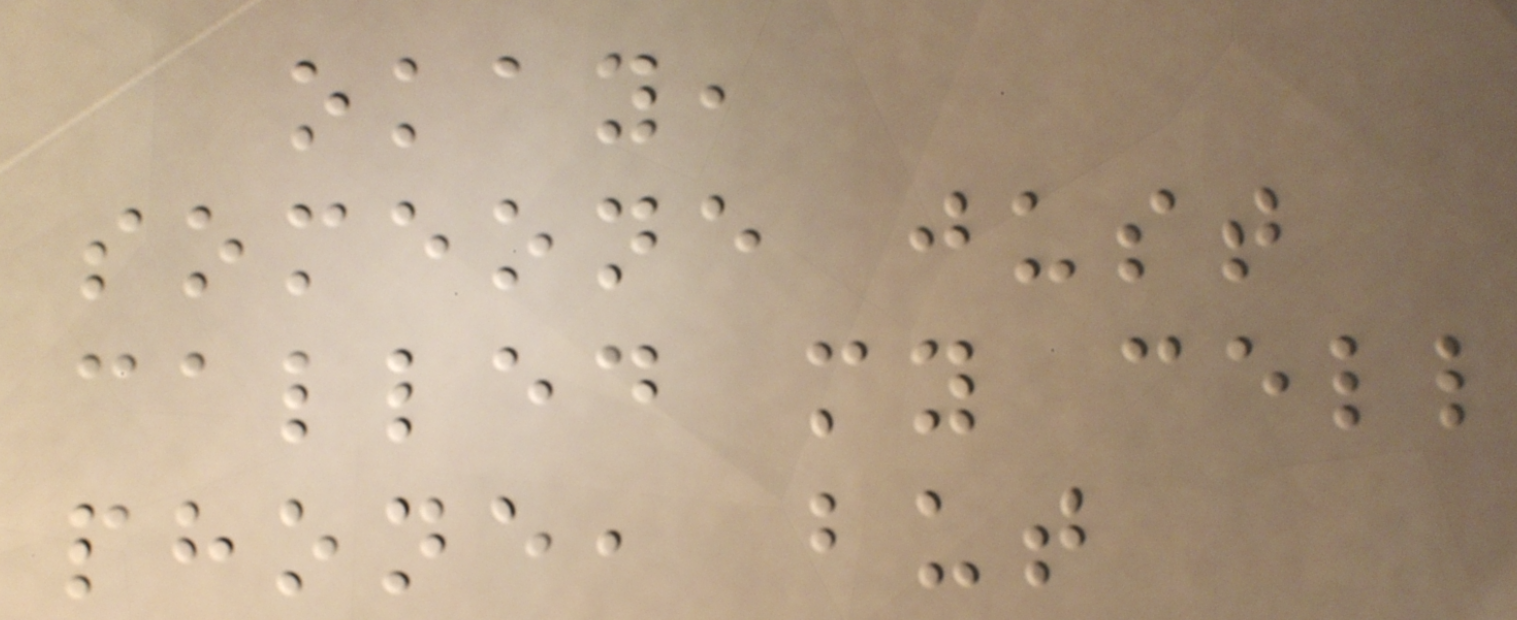okay,
someone just
called my cell
phone, but
